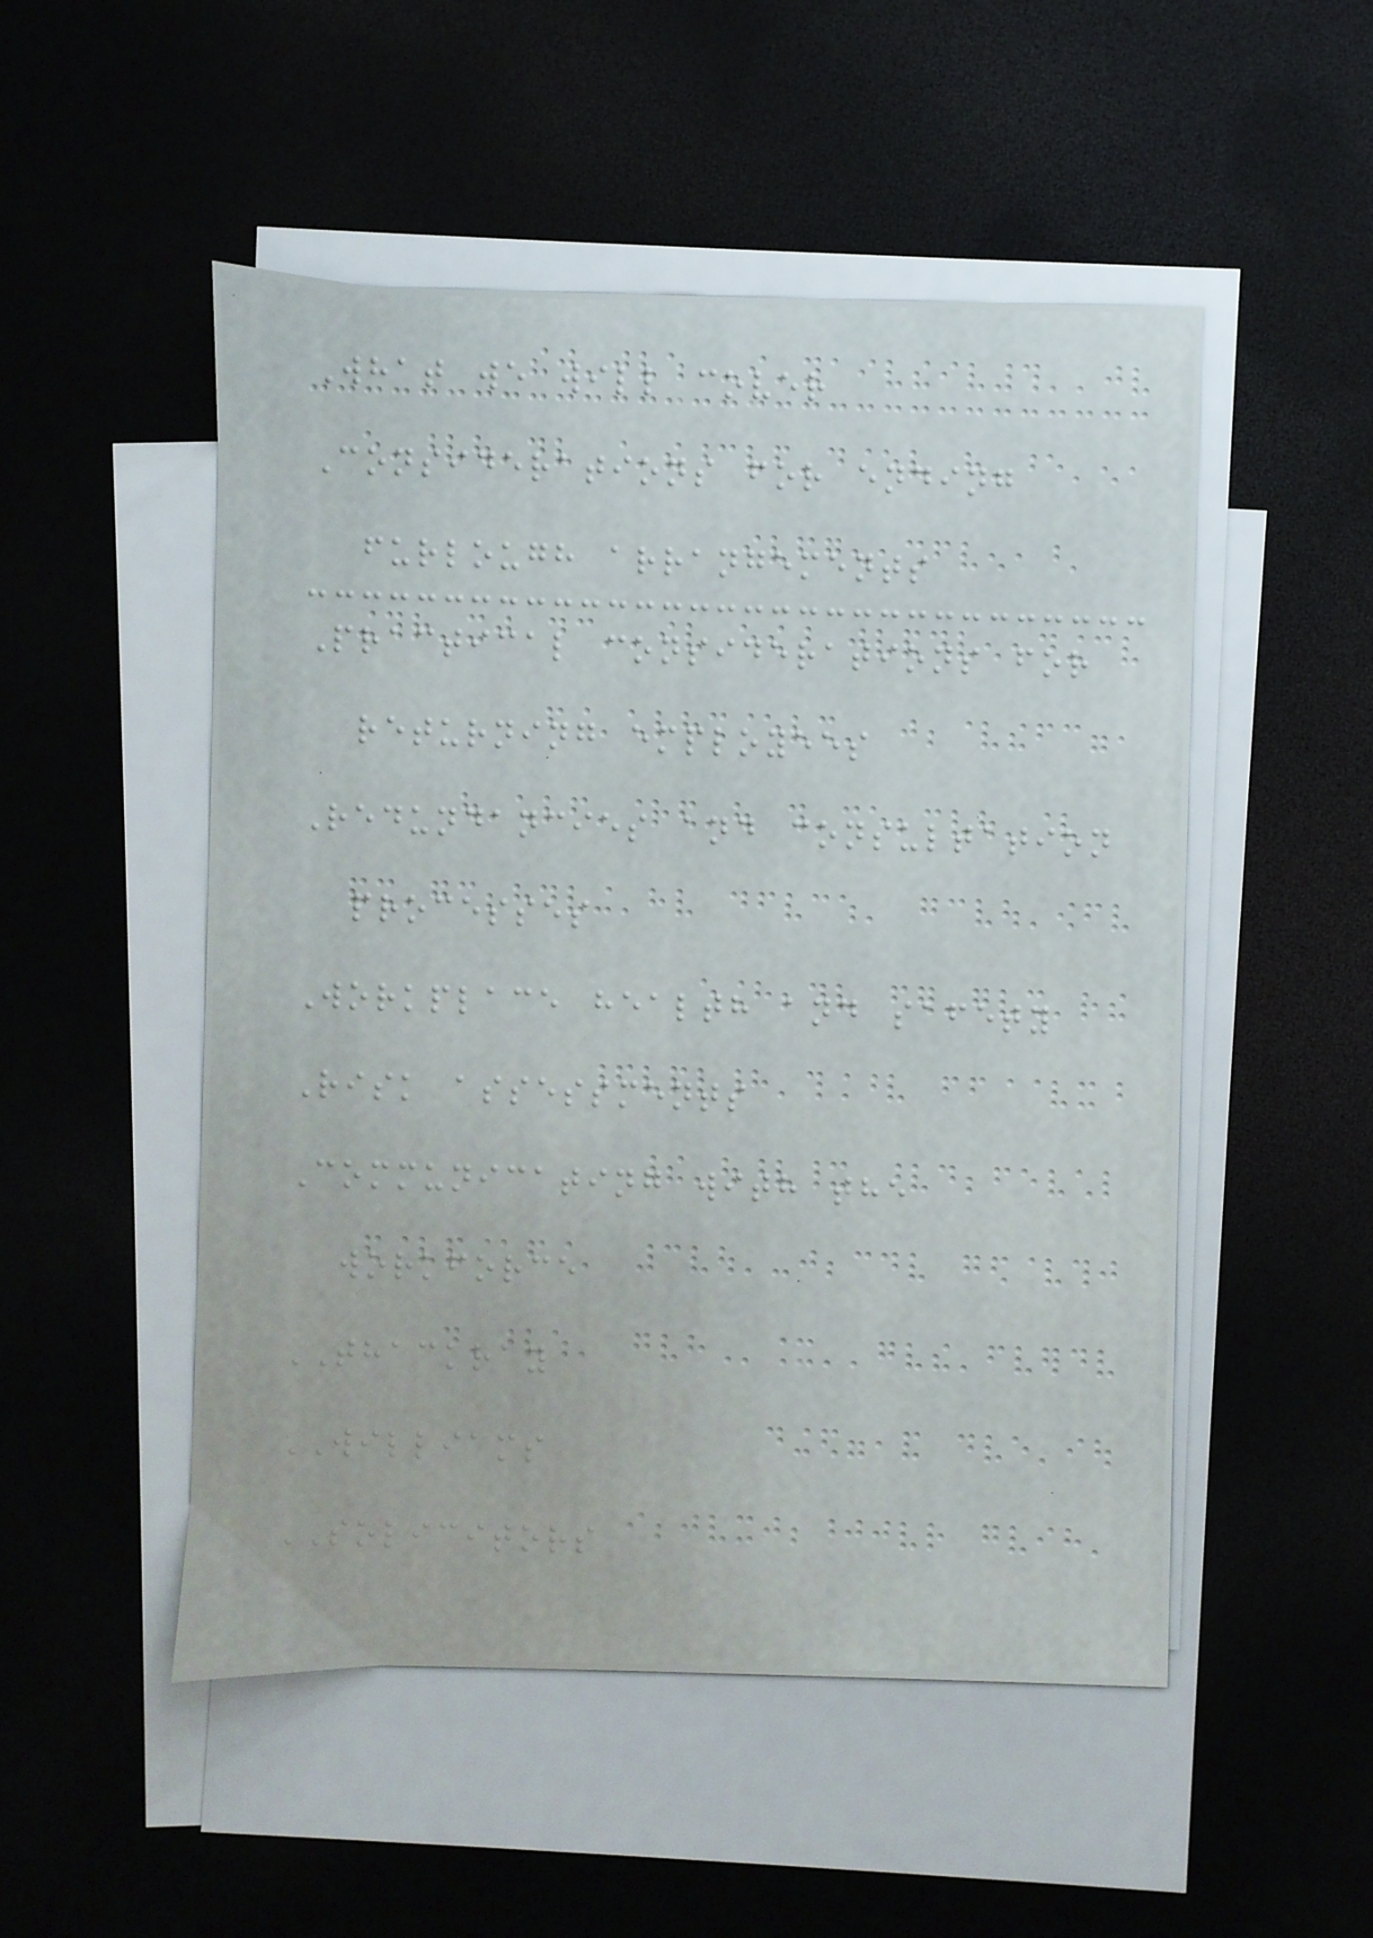What we will cover
Considerations for ending
furlough arrangements
Practical considerations for
returning employees
Redundancies and consultation
processes
Workplace health and safety
Risk assessments
Communicating with the
workforce
THACKRAY
WILLIAMS
SOLICITORS
